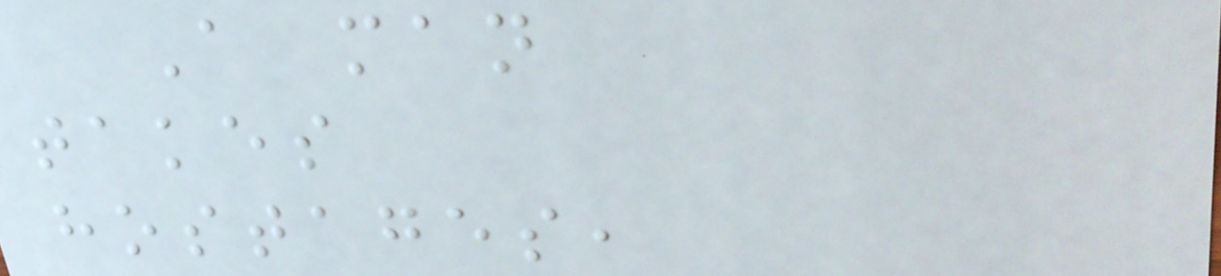A man
takes
hostages,
